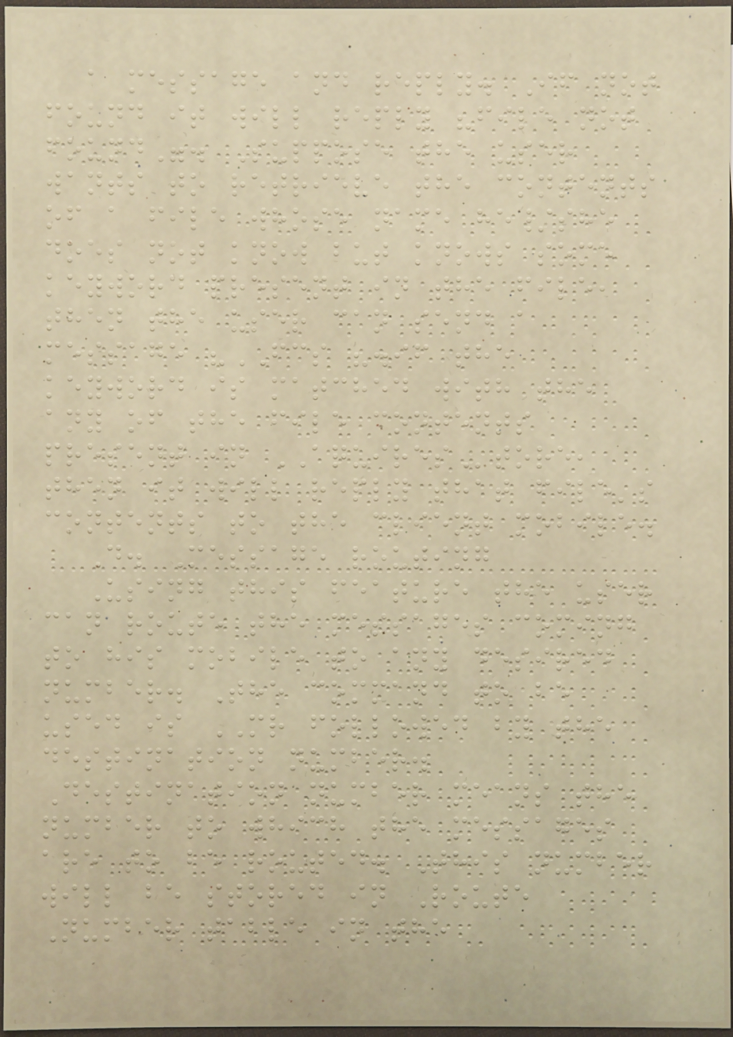a message and reply. If not
found it will reply "file not
found". Suppose the user
wants to retrieve the contents
of a file whose name he/she
does not know but knows some
keyword present in the file,
then the user can send a
message "FCS ".if the
keyword is matched with the
any of the file contents
present in AQUIREStore,
then it will reply that file's
contents to the client mobile.
D. Message routing
Using this feature the user
can route the messages coming
to his mobile to any desired
number. The command to be
used is MR followed by the
destination number.
Destination number means the
number to which the messages
are to be routed. This number
will be stored in Route
Number table in the
